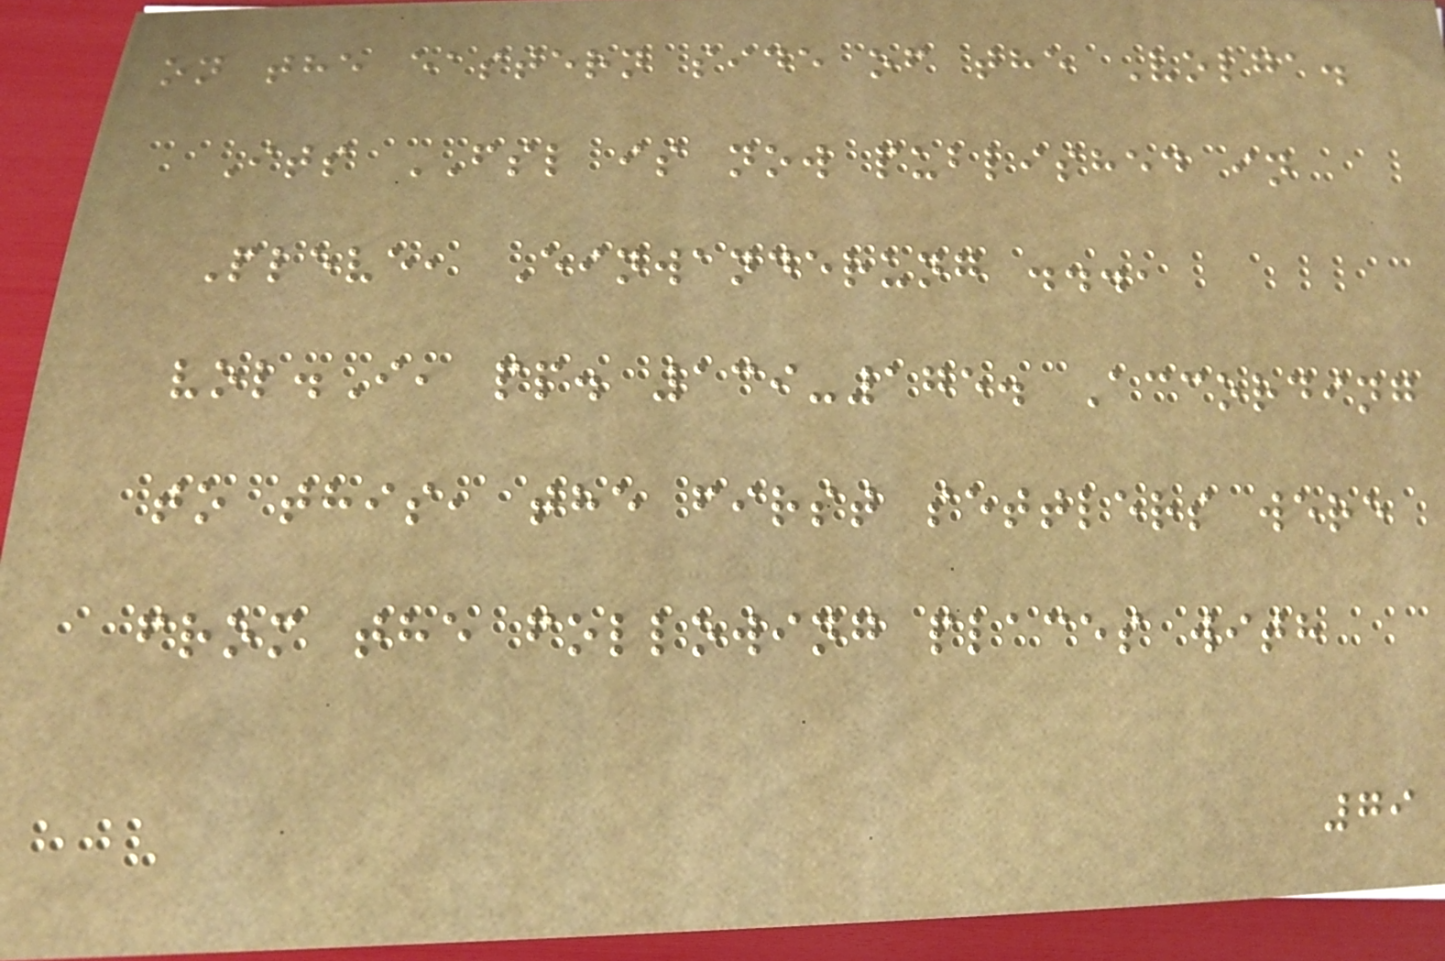on the eastern side of the Volga.
Its FSL is now published in
Pleve, Einwanderung ...,
vol.I, pp. 139-175. According
to this, the first settlers were
from the following places with
79
